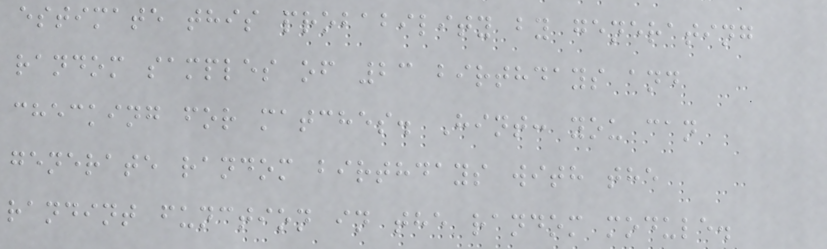estimate this probability by generating
random samples of 23 birthdays and
checking for matches. Hint: you can
generate random birthdays with the
randint function in the random module.
